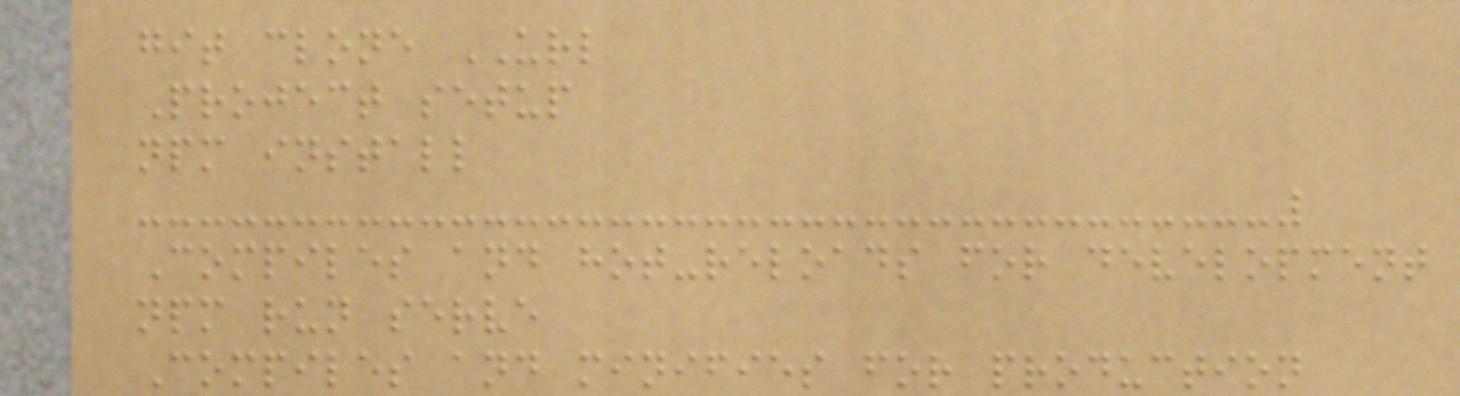git clone URL
Project setup
npm install
Compiles and hot-reloads for development
npm run serve
Compiles and minifies for production
